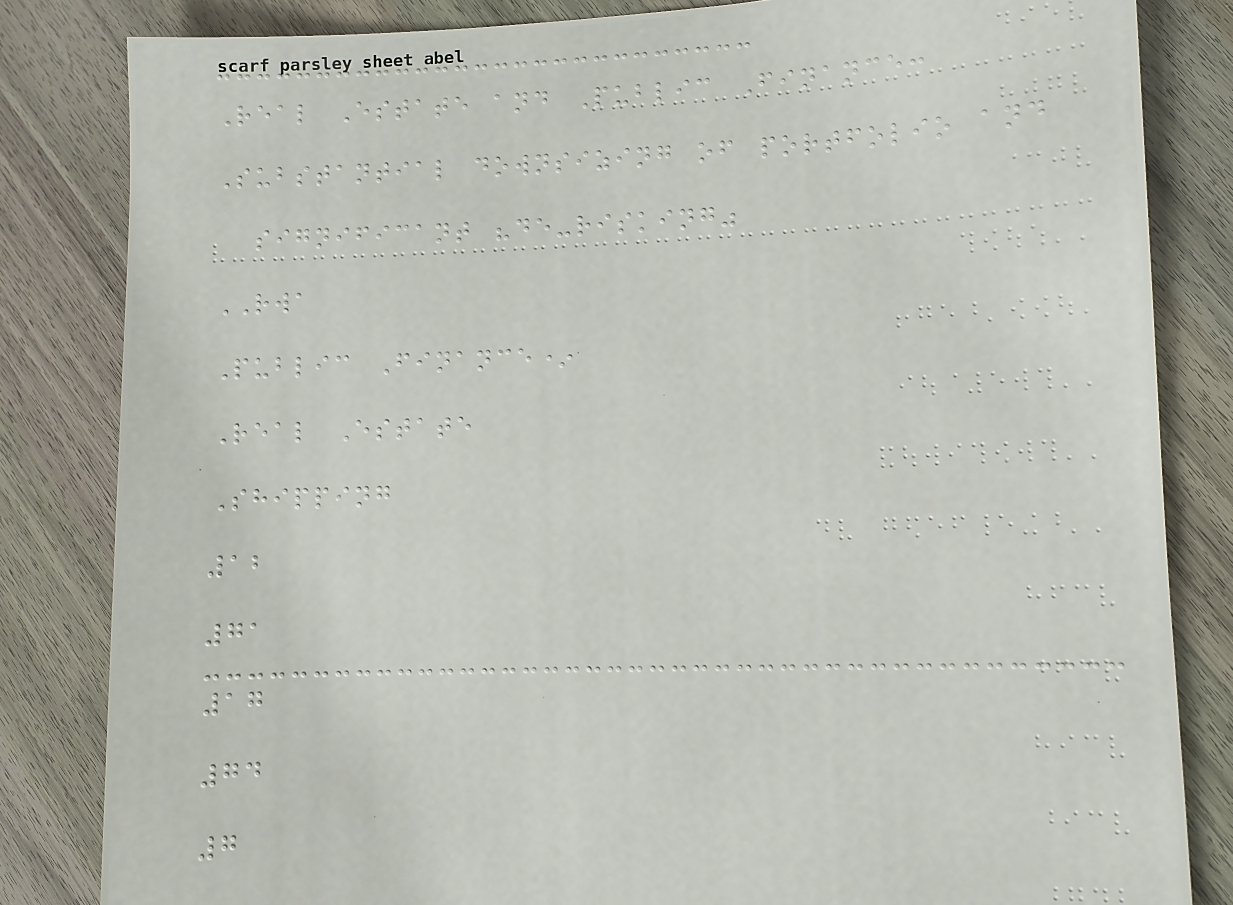Real Estate and Public Finance:
Substantial downsizing of portfolio and
significant "de-risking"
RWA
Public Finance*
Real Estate
Shipping
12
71
17
74
7
